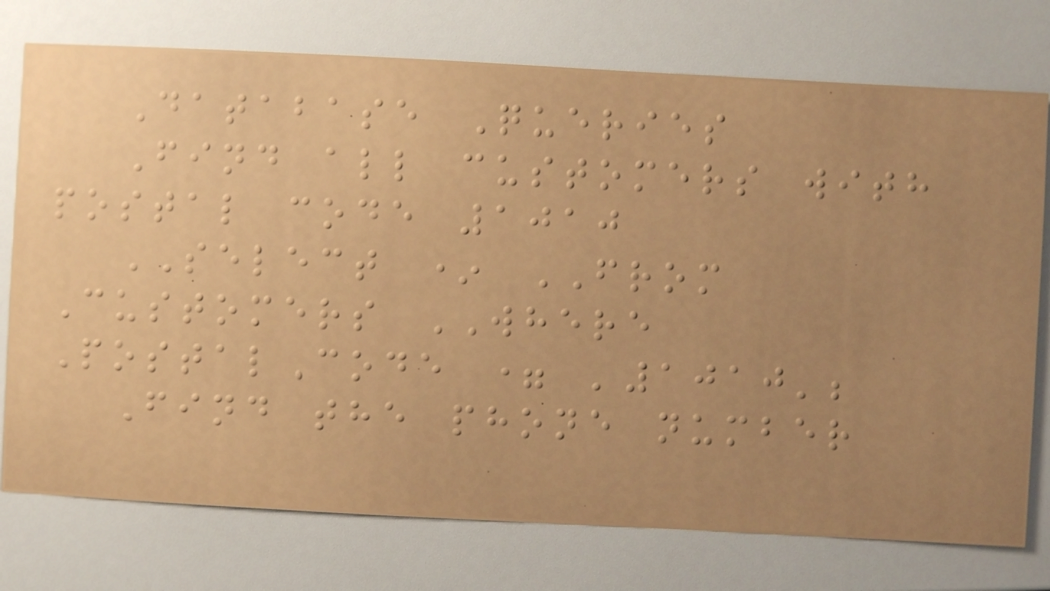Database Queries
Find all customers with
postal code 1010
SELECT * FROM
Customers WHERE
PostalCode = '1010';
Find the phone number
